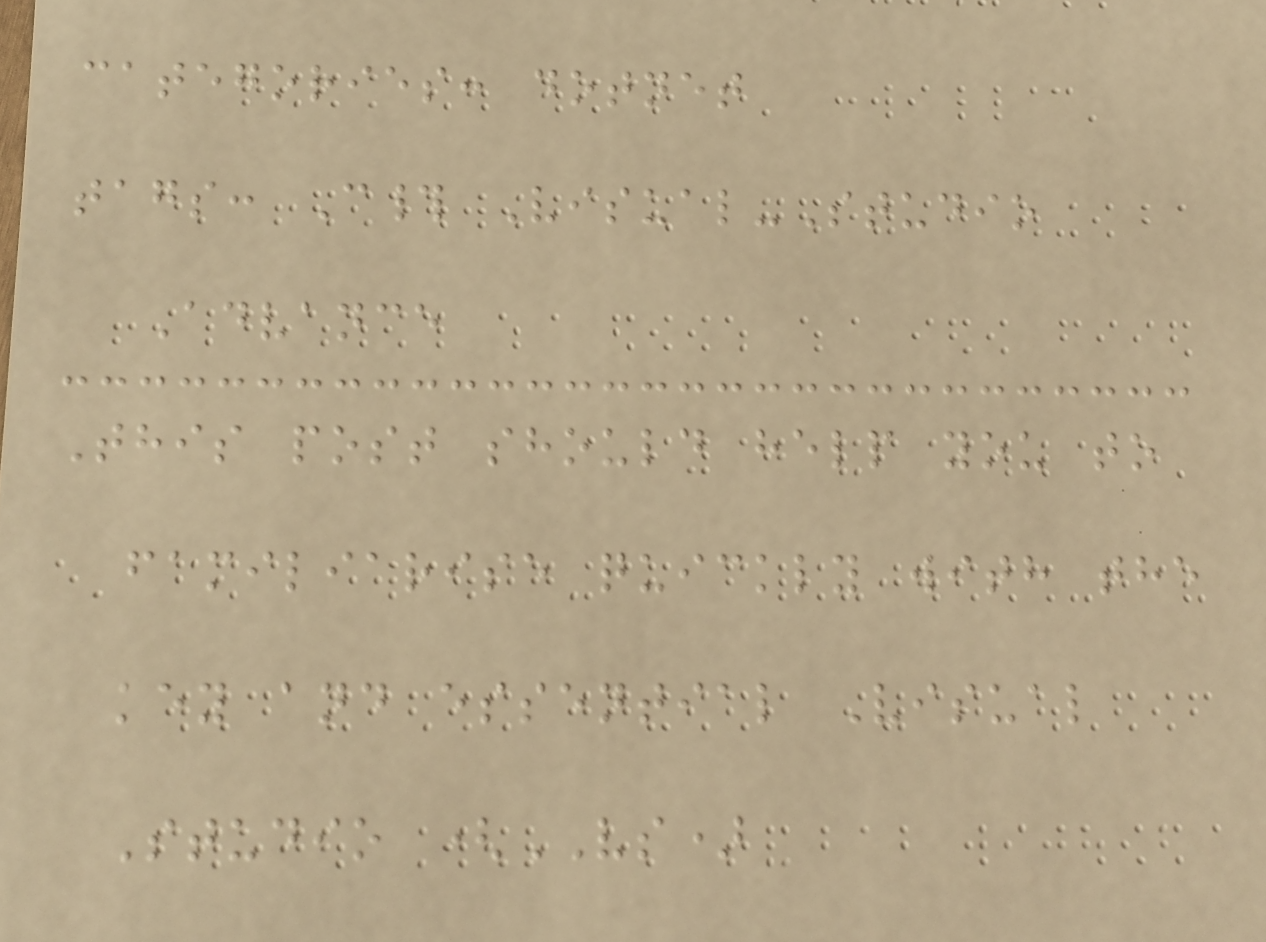categories: dotnet
tags: C# Visual-Studio
Advance
This post should help you to
familiarise quickly with the
key and essential Visual
Studio (VS)
